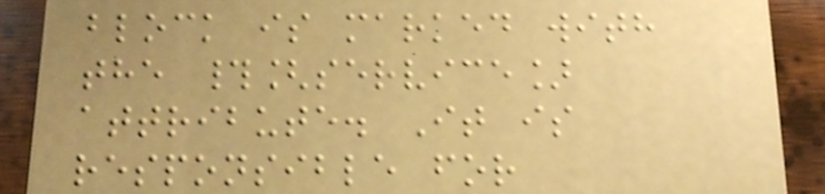block is marked with
the #[service]
attribute. It is
responsible for
